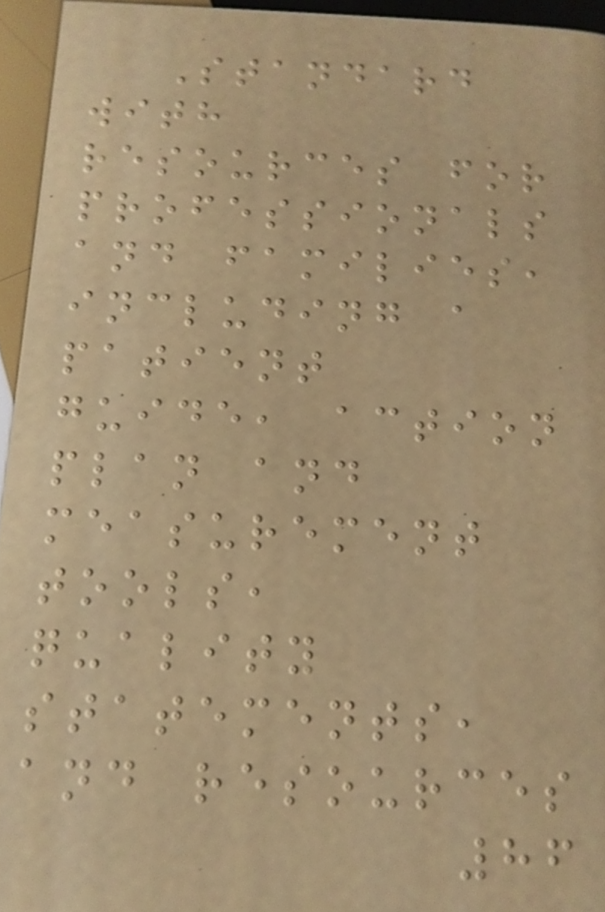Standard
with
resources for
professionals
and families,
including a
patient
guide, action
plan and
measurement
tools,
quality
statements,
and resources
86
